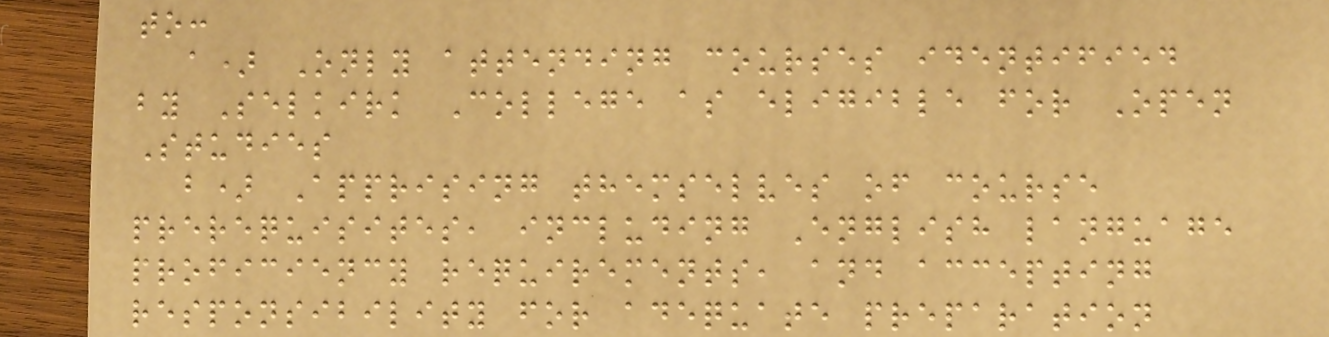to:
a) Only attending courses identified
by Selkirk College as eligible for Open
Studies
b) Apprising themselves of course
prerequisites, including English language
proficiency requirements, and accepting
responsibility for adequate preparation
